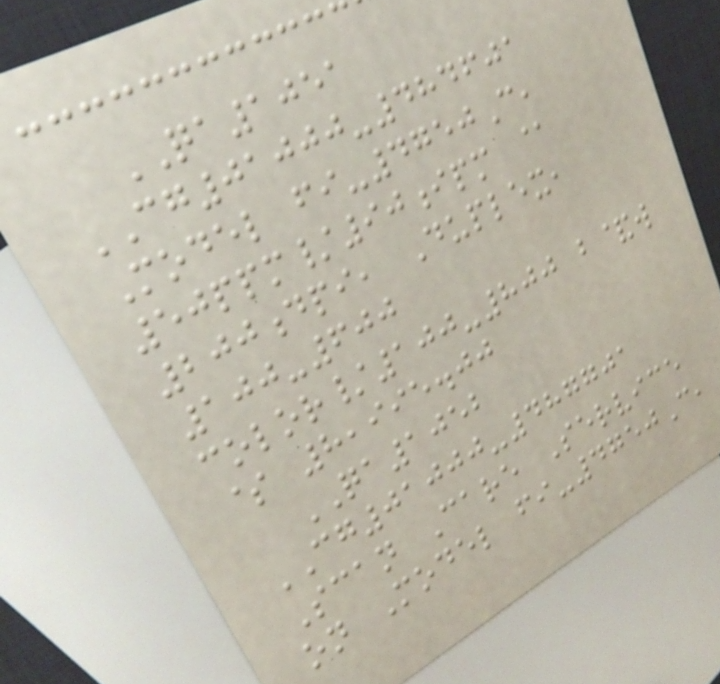QA1051
CG01000-484601
Model fi-4750C,
50ppm/90ipm @
200dpi, Duplex,
100-600
color/100-800 b&w
$ 8,995.00
QA1052
CG01000-487701
Scan Care Service
on Model fi-4750C,
